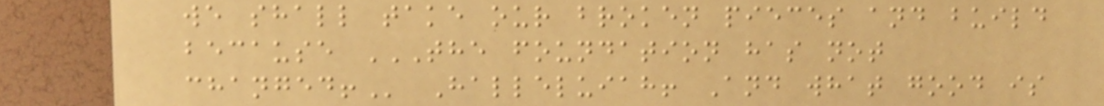we shall take our broken pieces and build
because THE FOUNDATION HAS NOT
CHANGED! Halleluiah! And what good is
